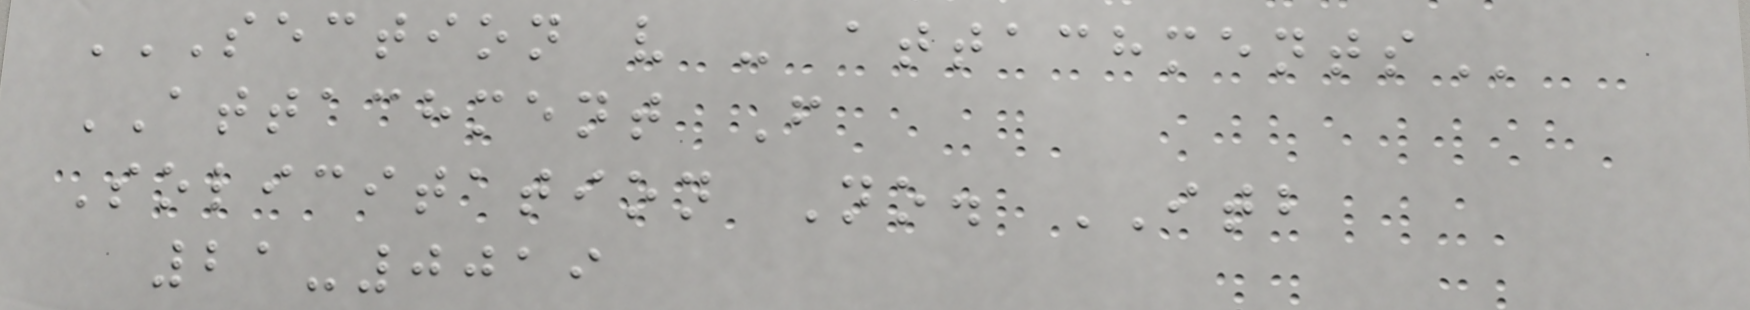SECTION V - ATTACHMENTS
ATTACHMENT F
Solicitation No. ITB
21-0019
